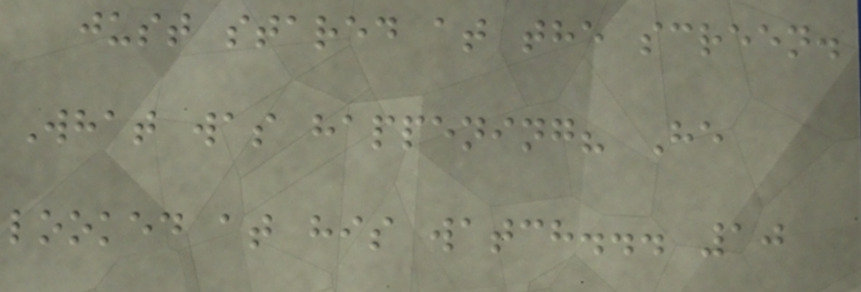just stared at the screen.
What was happening? He
looked at his watch... 10
